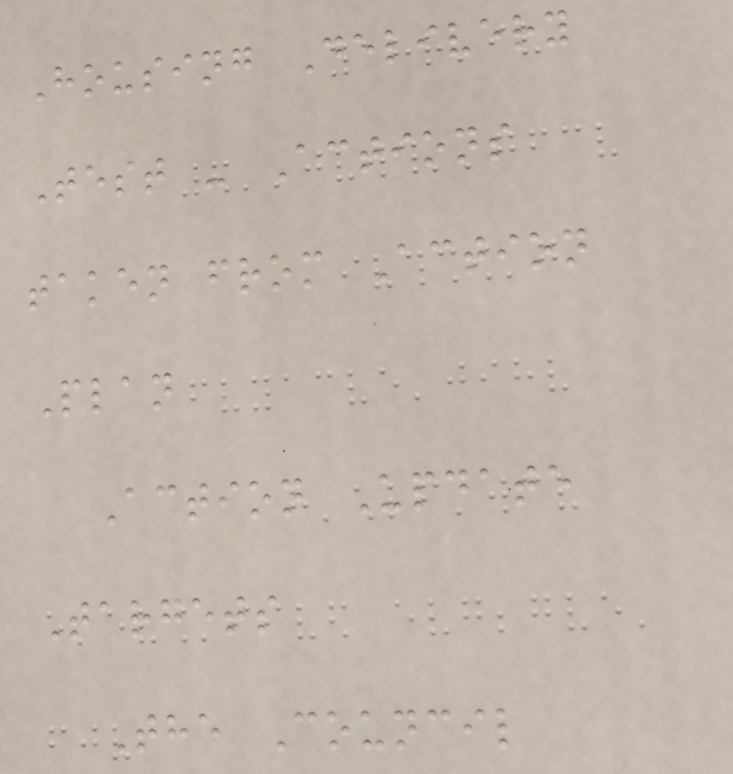Housing Delivery
Test - Actions
taken from Action
Plan
Action Update
Targets
The Council
